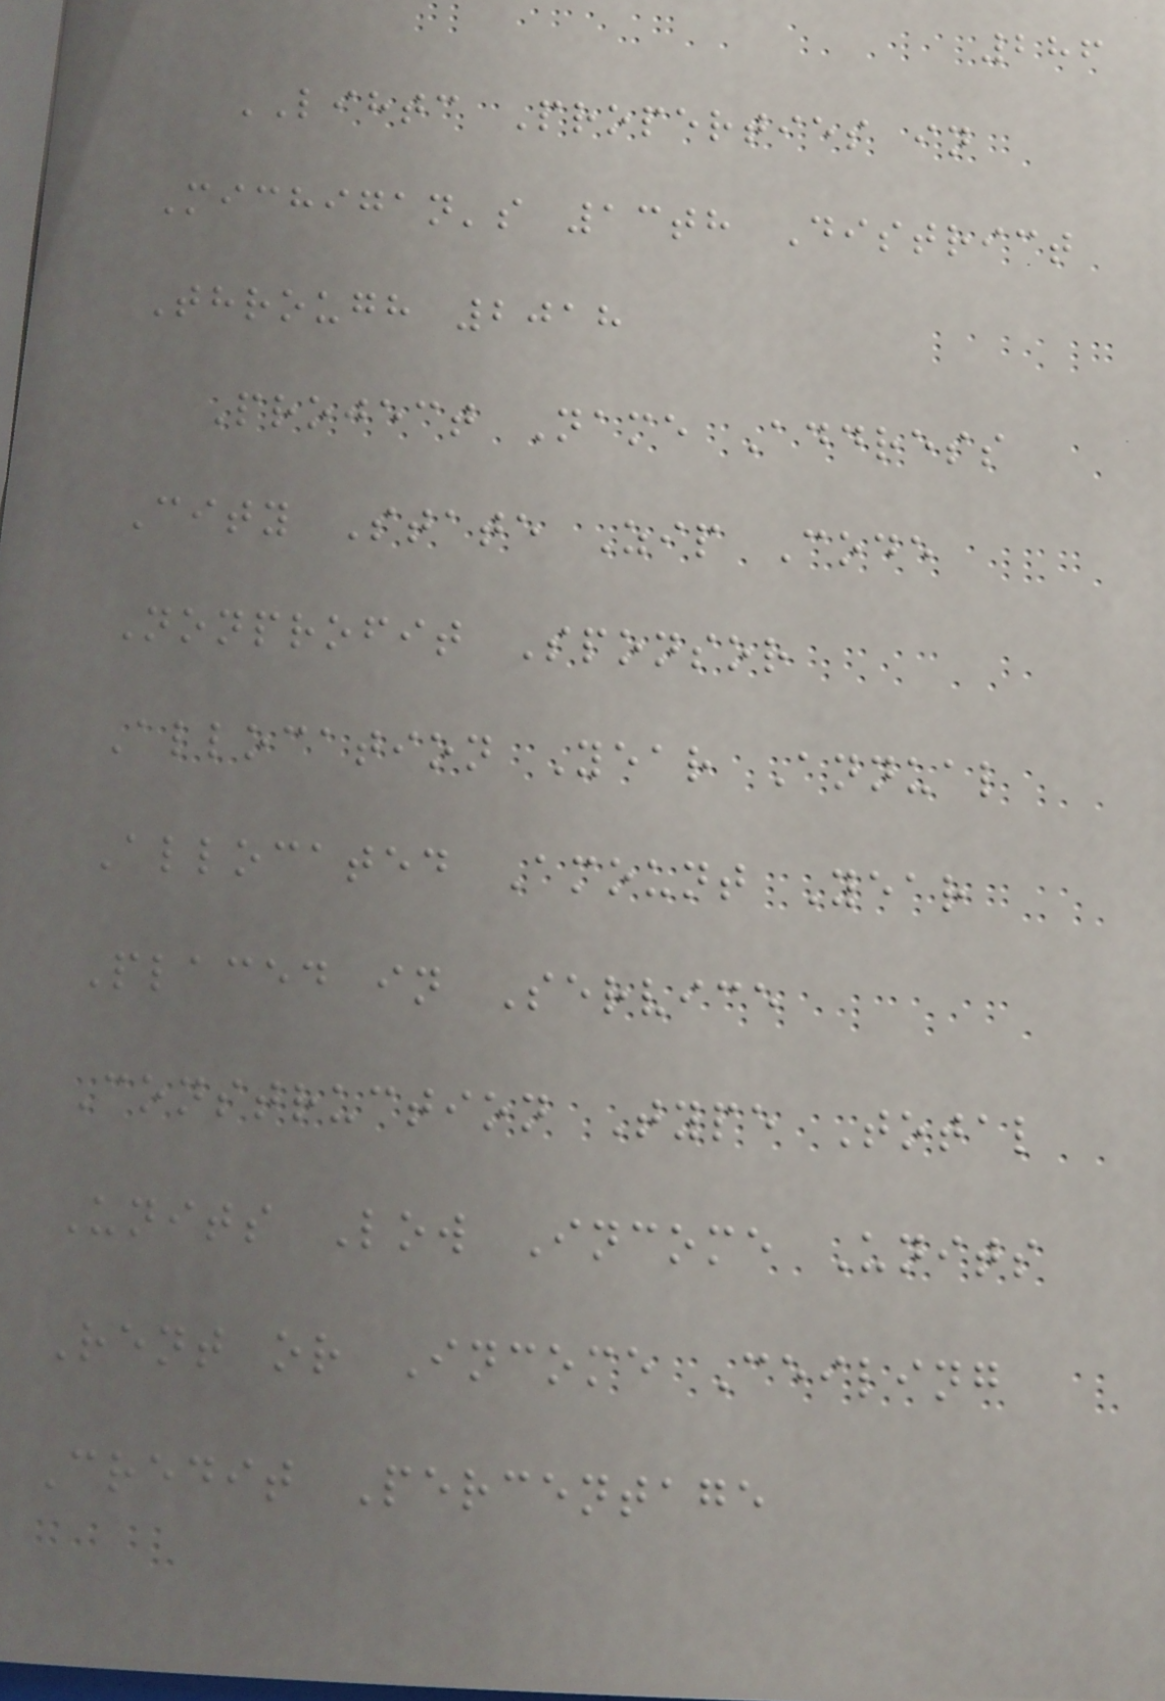286
LIHTC Properties in
Michigan's 13th District
Through 2018
Project Name Address
City State Zip Code
Nonprofit Sponsor
Allocation Year Annual
Allocated Amount Year
Placed in Service
Construction Type Total
Units Low Income Units
Rent or Income Ceiling
Credit Percentage
